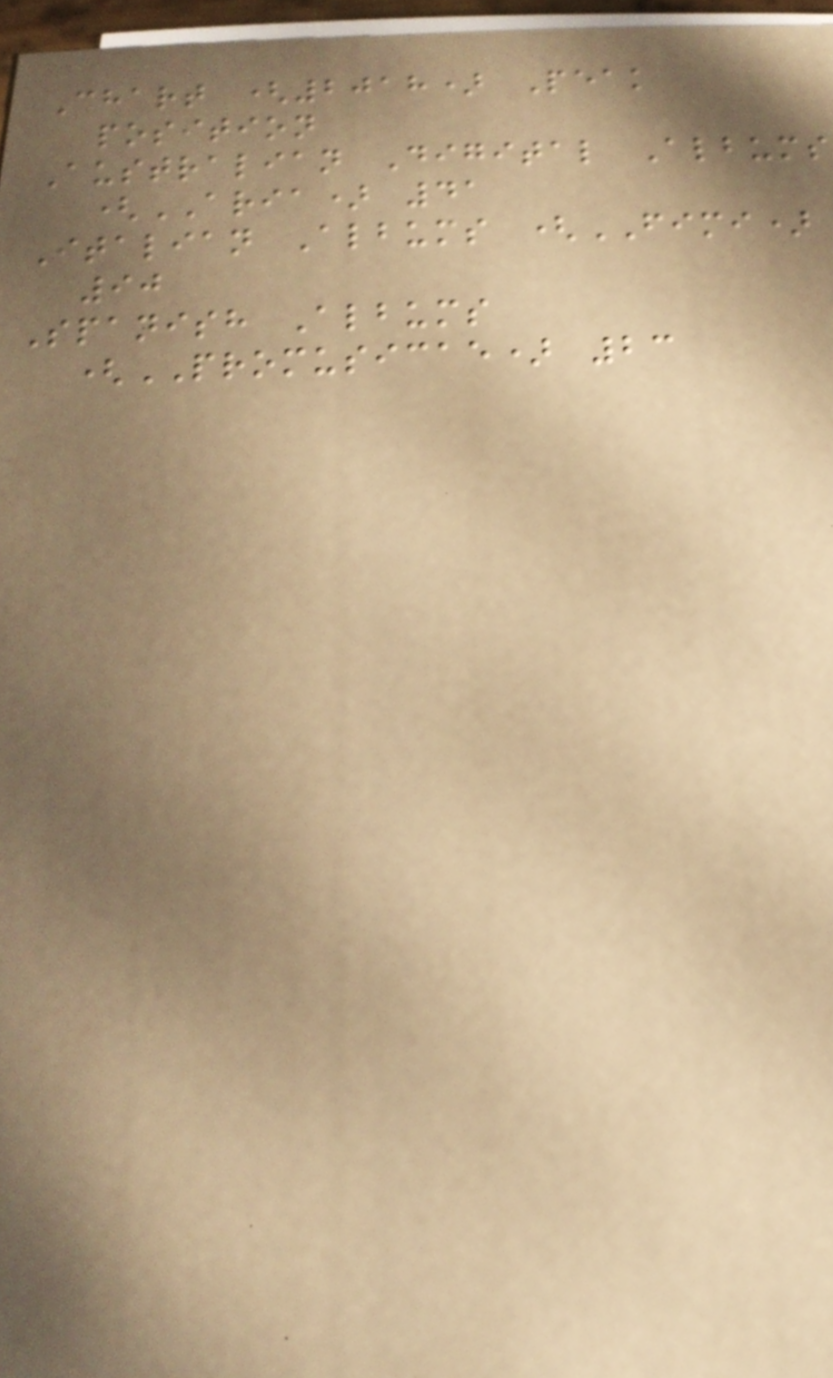Chart (2018) Peak
position
Australian Digital Albums
(ARIA) 41
Italian Albums (FIMI)
90
Spanish Albums
(PROMUSICAE) 23
